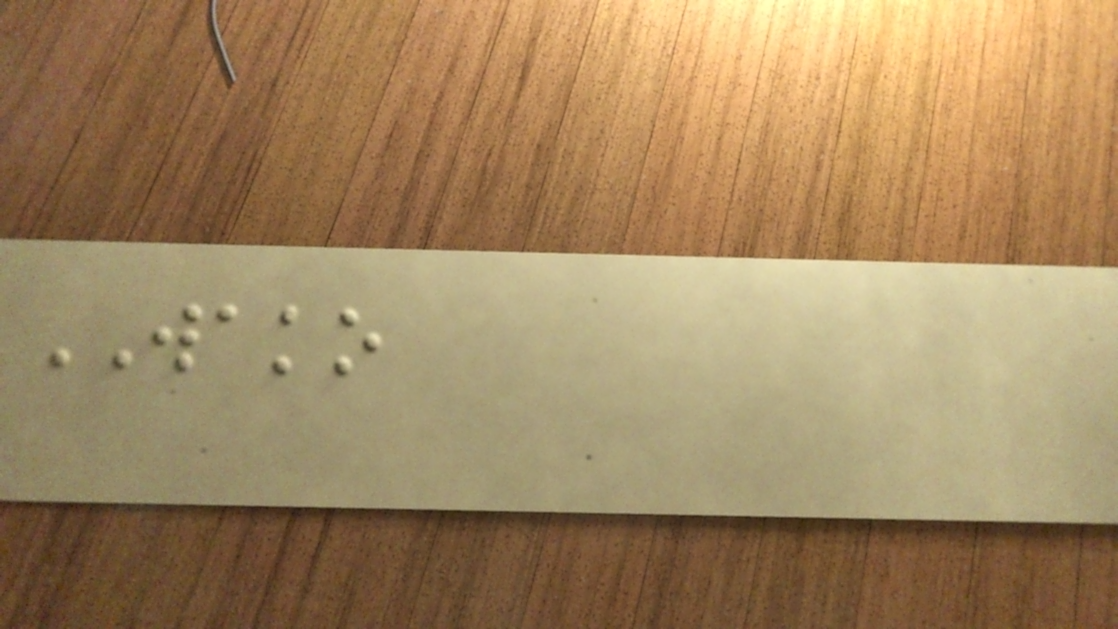WAKO
